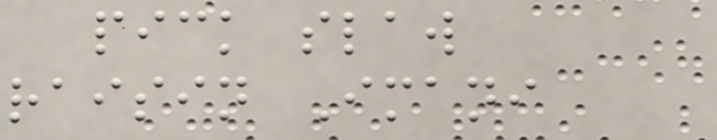pick slaw
raisin Imani
